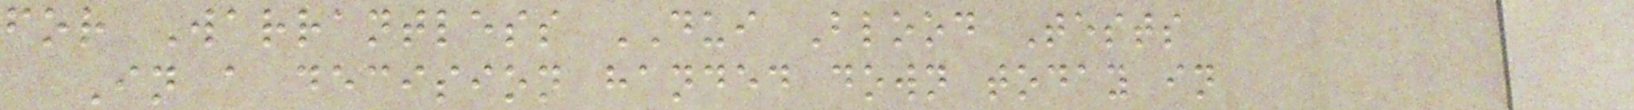for Warrantless DUI Blood Tests
In a decision handed down today in
